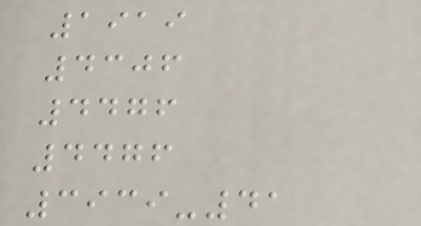1919
4306
4476
4476
3939-41
